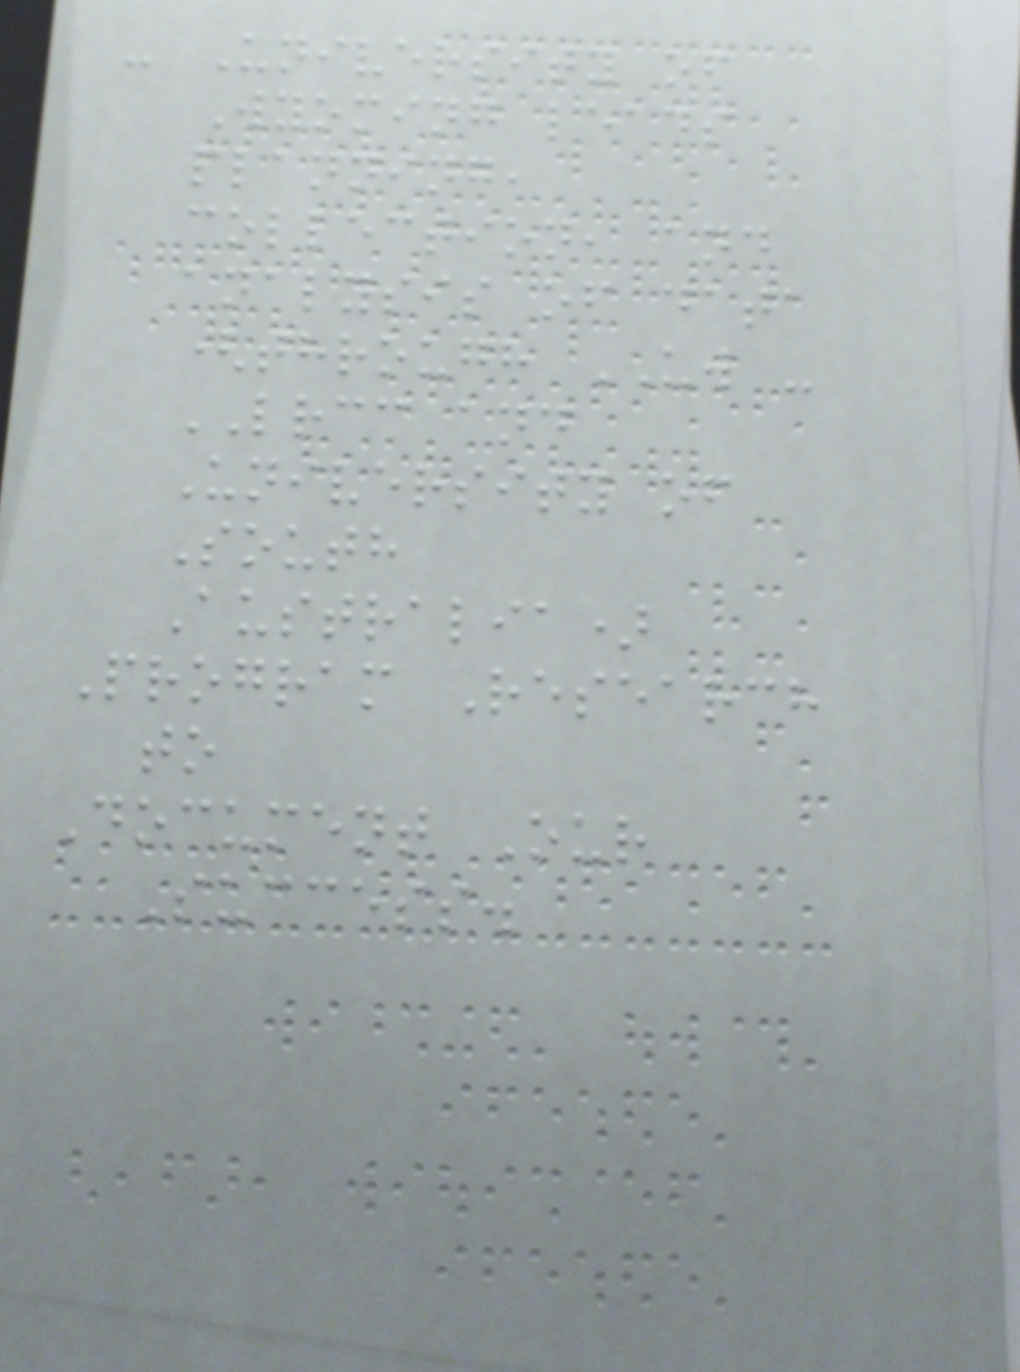- University of
Wyoming leads
planning,
collection, and
analysis of data
(through UW -
LRCC and
University of
South
Australia)
Program Research
to
Document Our
Success.
